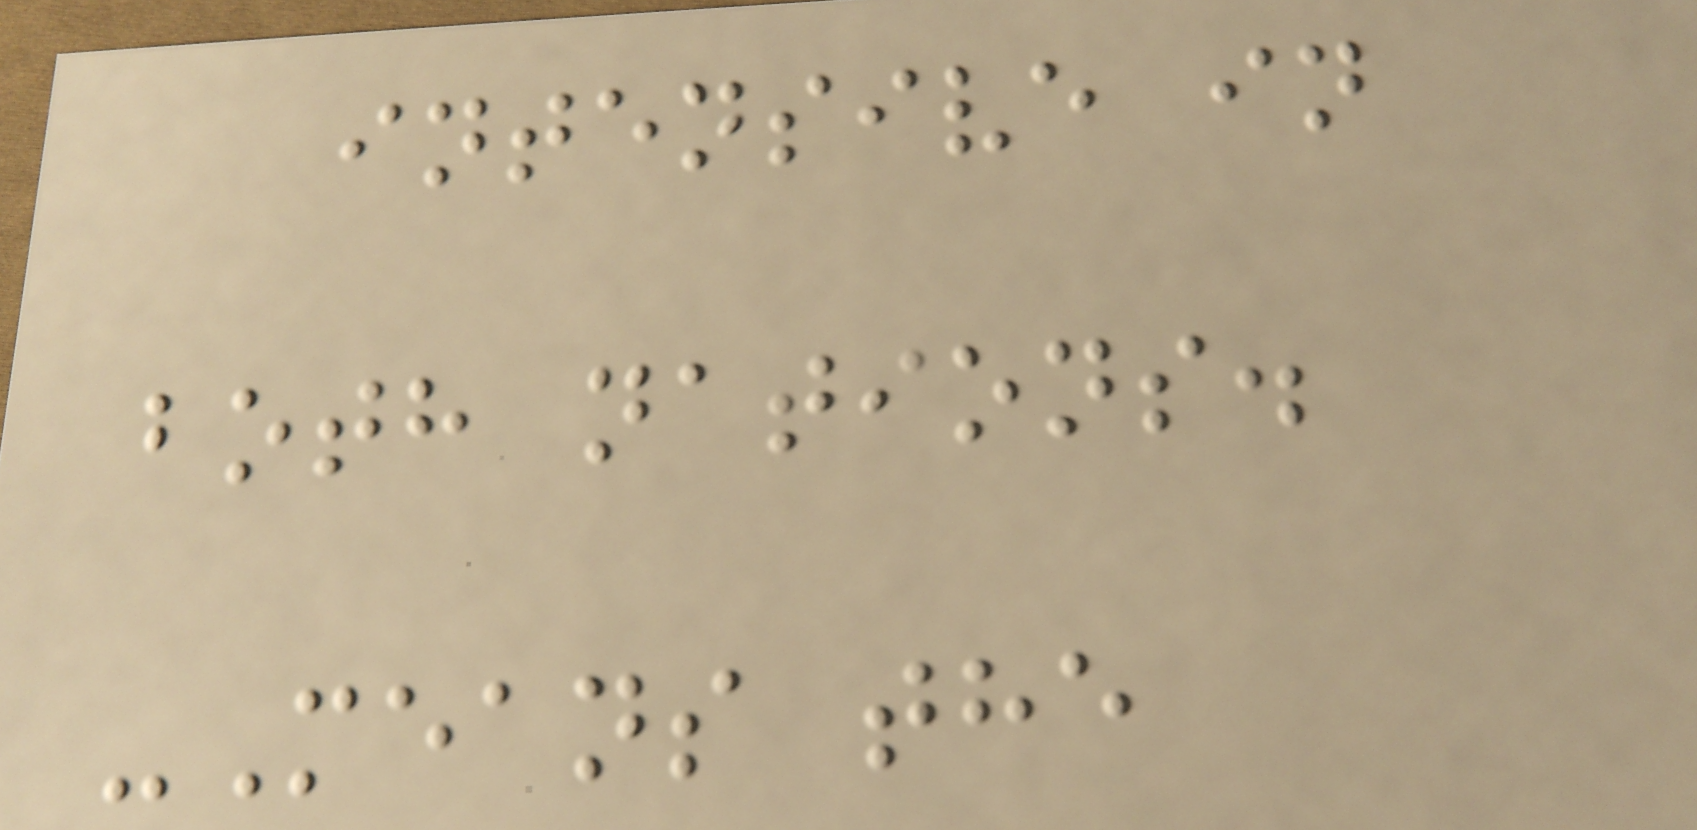intensive in
both nations.
-Means the
